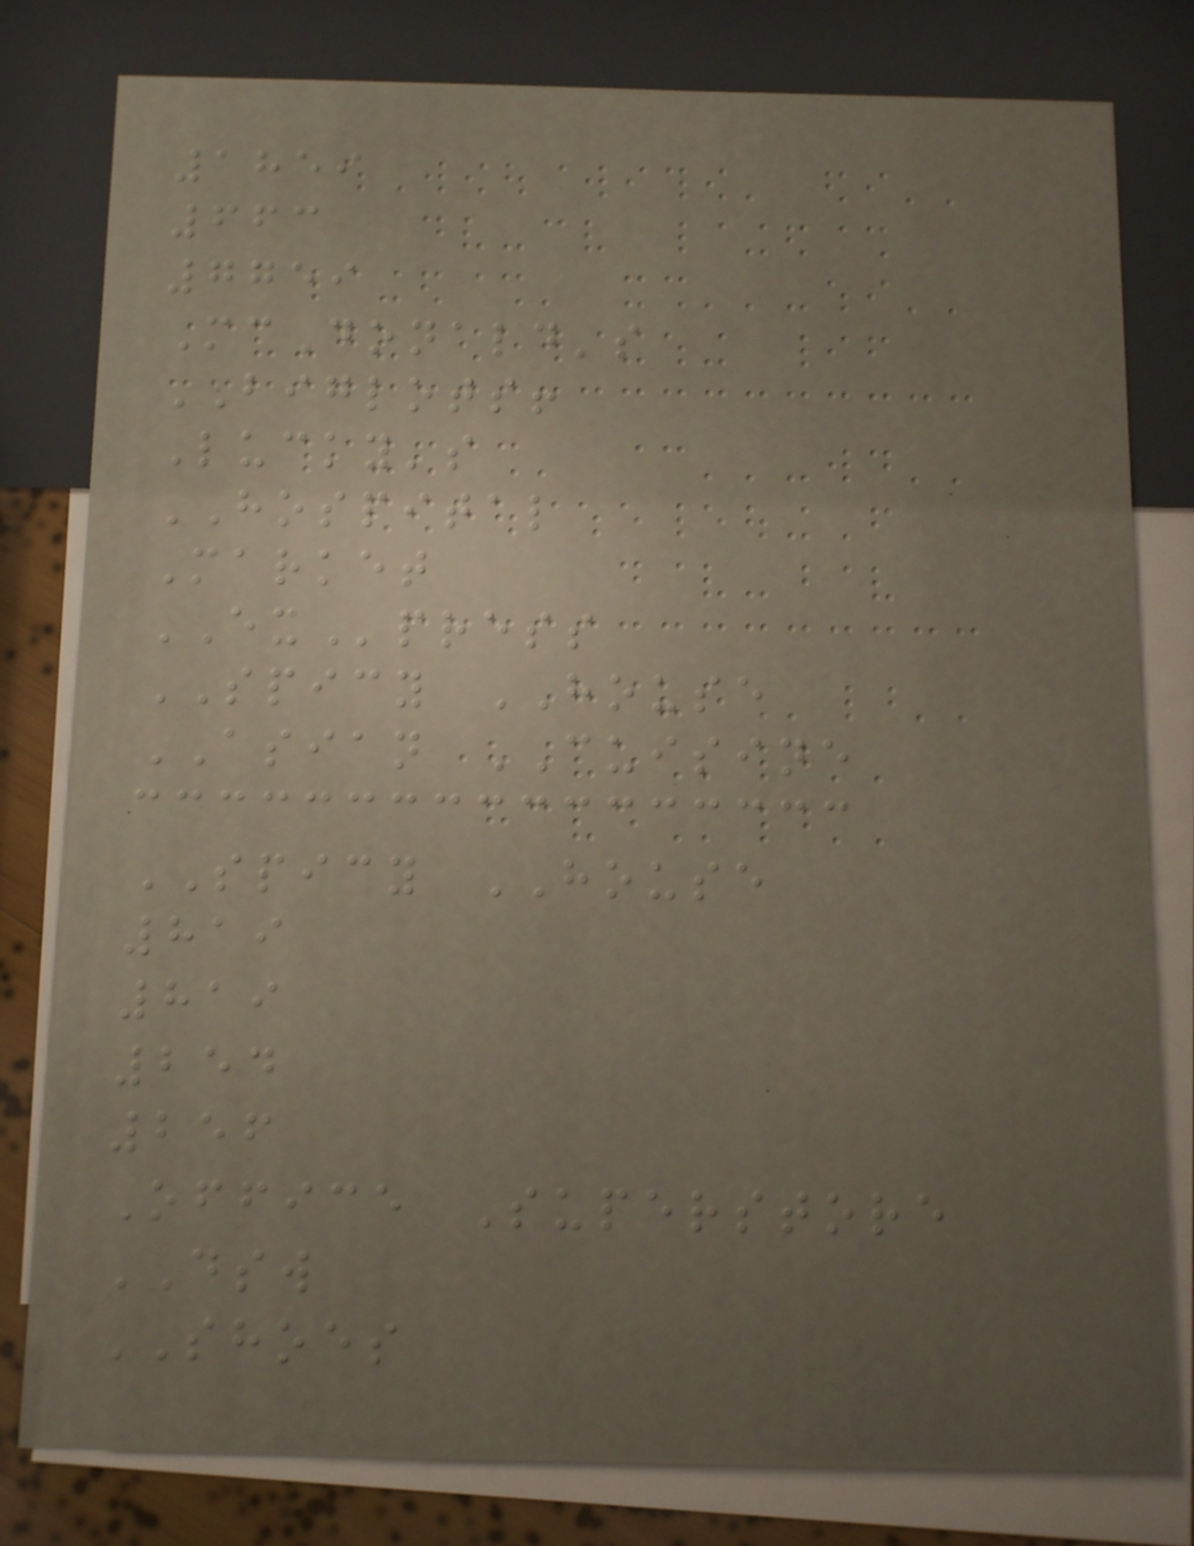1859
663
7759
McDonald's
BIGLOTS!
Lucky's
HOSPITAL
Market
EXpress
SPICY HOUSE
ASIAN CUISINE
SPICY HOUSE
819
819
254
256
Office Superstore
DSW
SHOES
